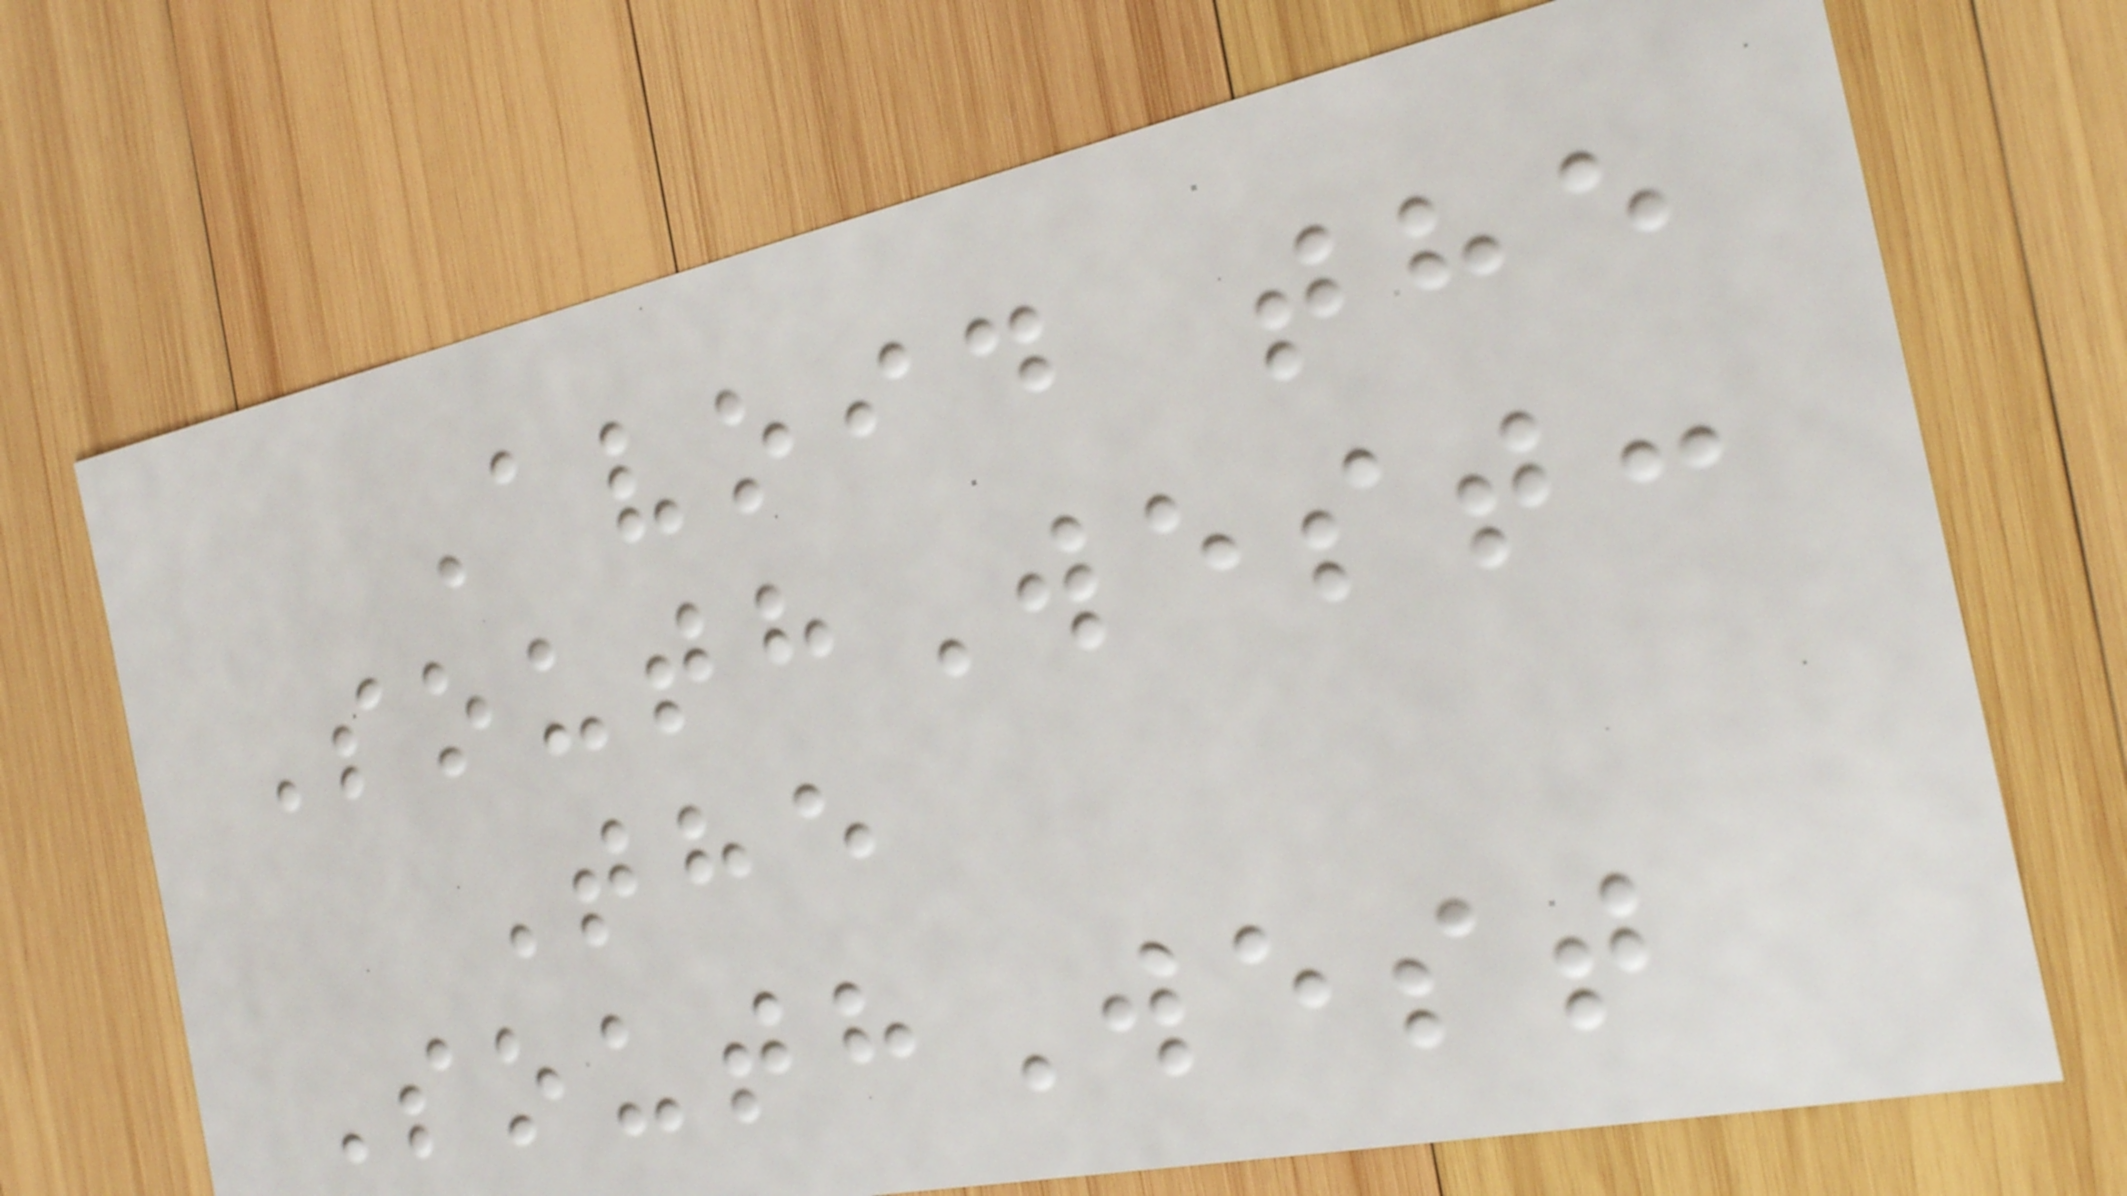Avoid the
SouthWest:
The
SouthWest
